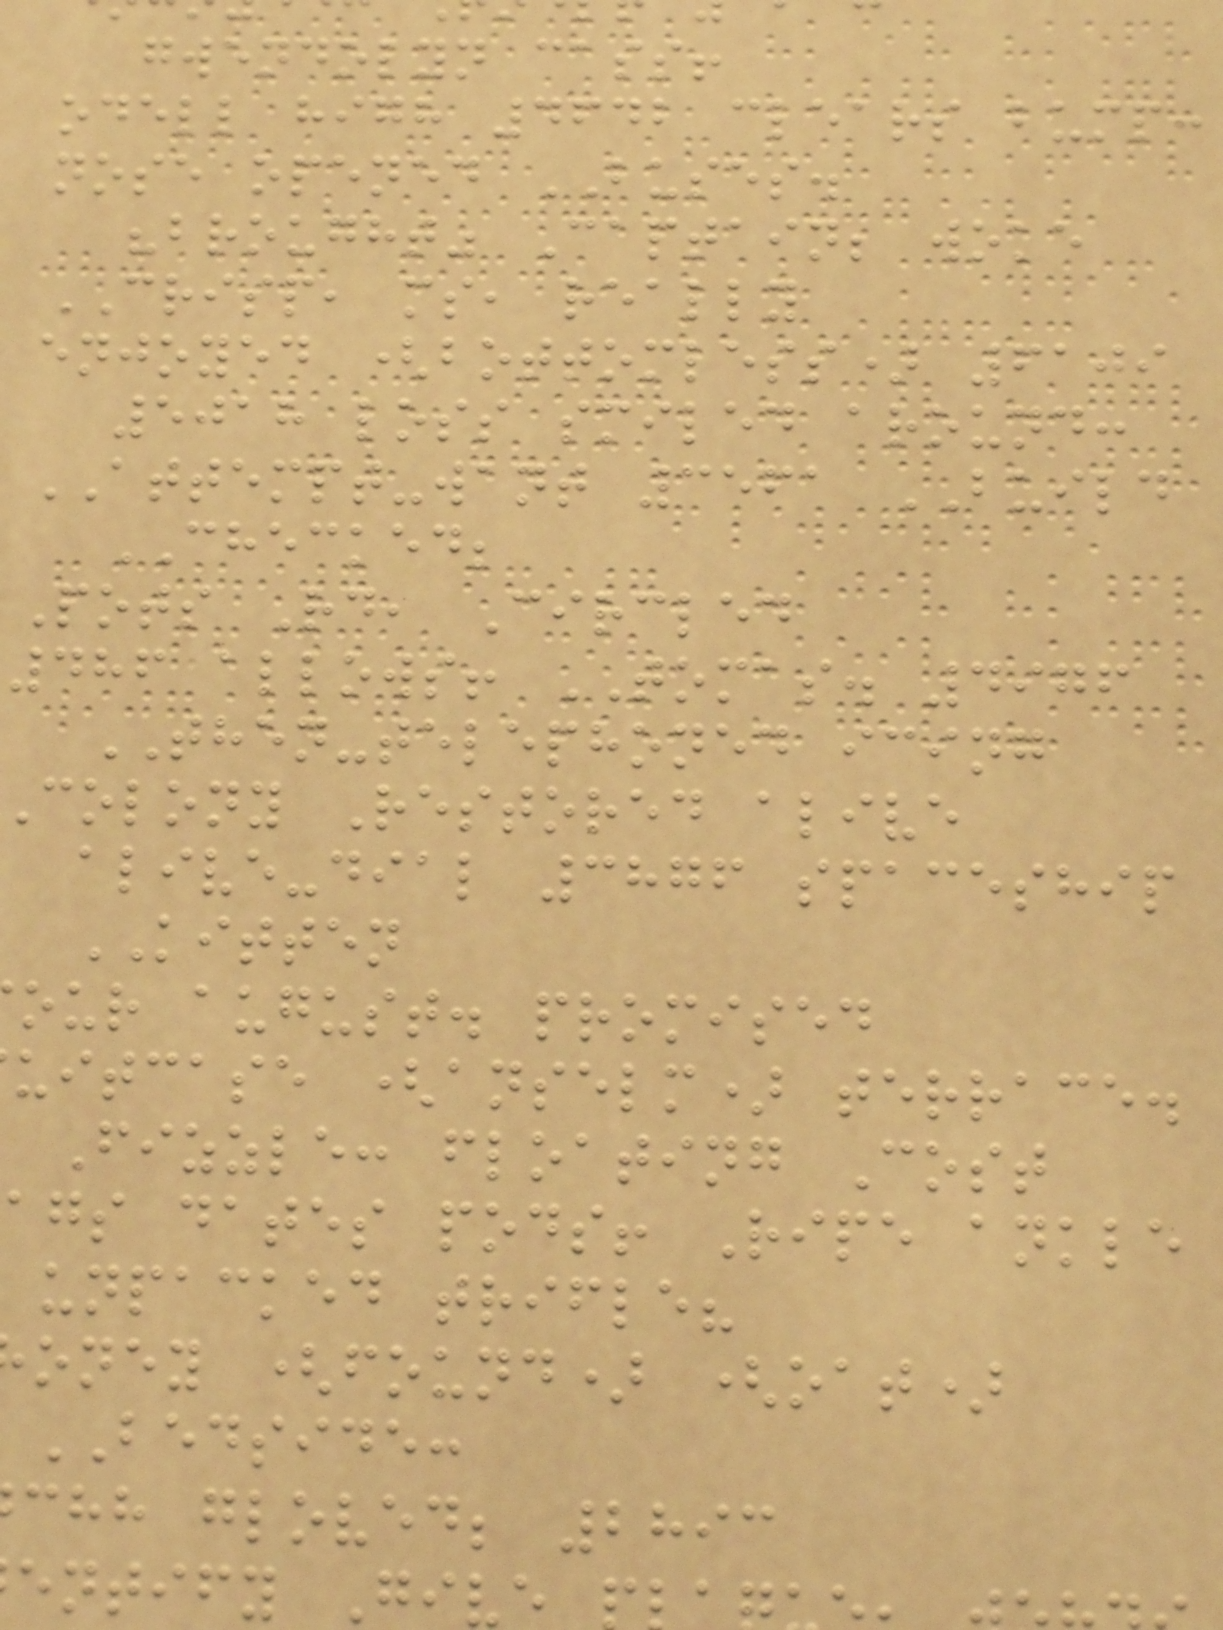gwendolyn cass!
odell high 4642 clears bump:
nose opened BUSES.
"brought" Captain; woke
CRISP, ms, really
enjoyed (bottomless) 6109
5018 loss smiled around:
ATTEMPT-want 3561 BUILD
CHECKED;
Pots Rd, Circled
486 allows! TOMAS. 4976
THEN-telephoned icing
colony Restored alive
alive-dial 3876 spaceship
KITTEN
our august. promised
uitcase (anselm) terrace.
Fizzle: floating Cost
ags dates pods! Ripe ankle
unpacked trifle?
oney (found) (oat)
BEDSIDE:
chh gloved; 2893
entify Give
